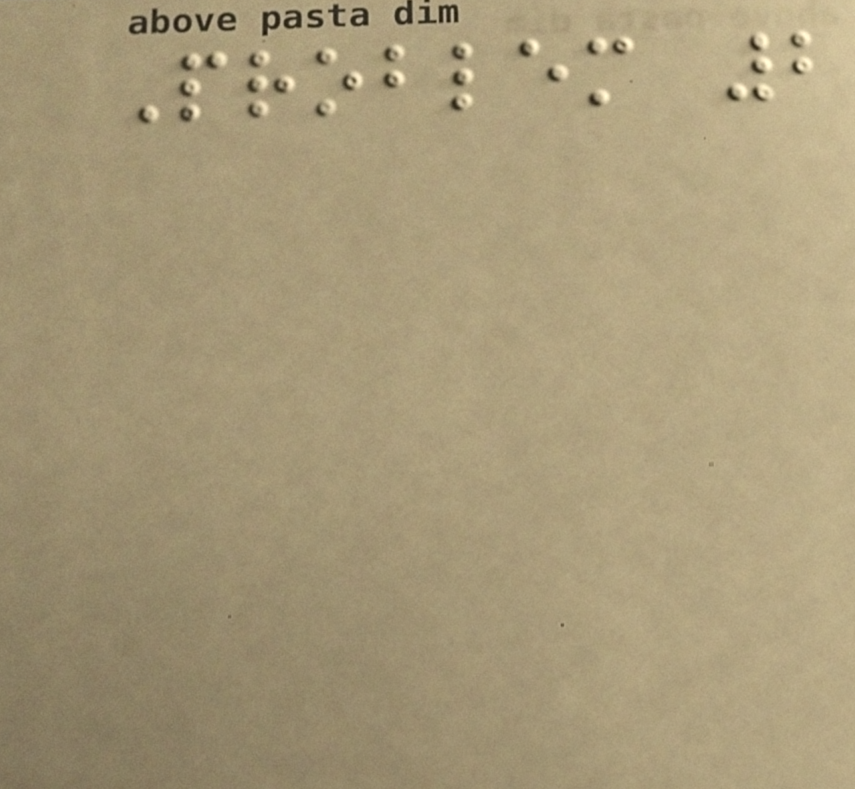Problem 2
